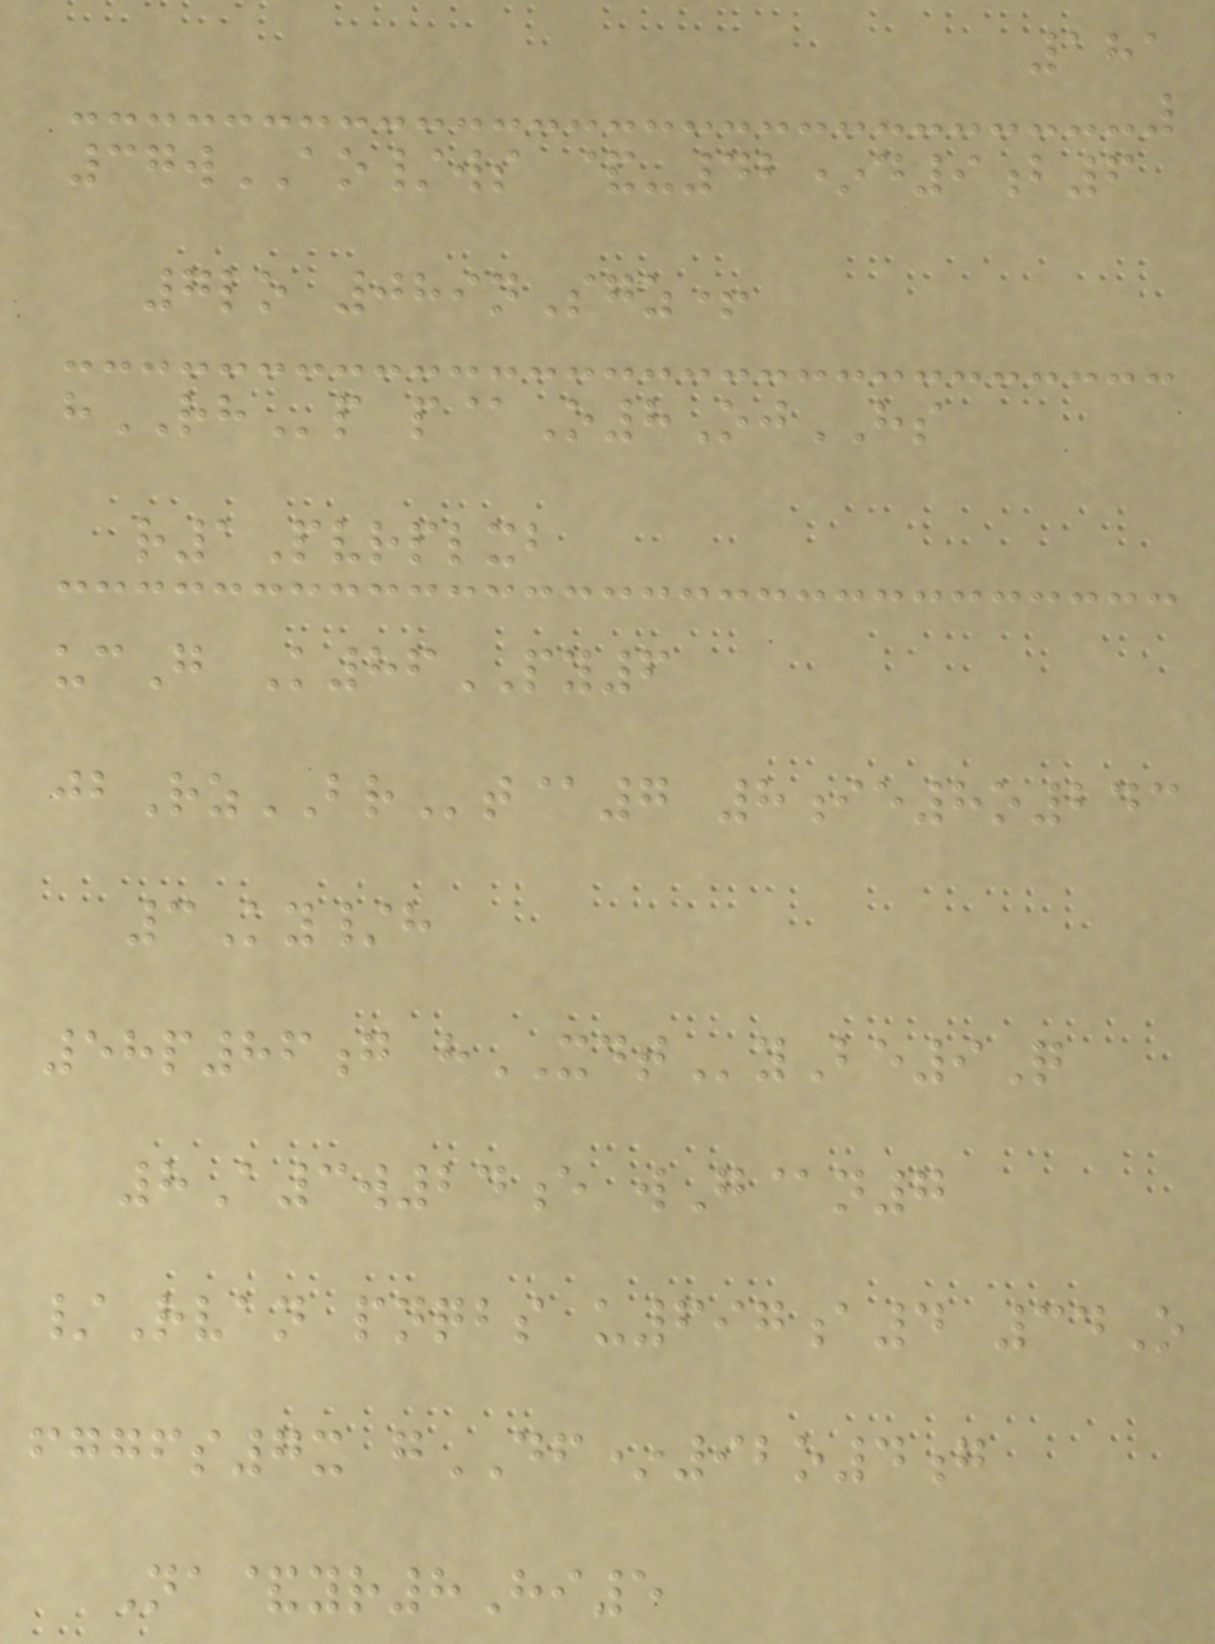181
37wAO/ws &-42*d9b6
7lo 089nSgz+
hRHp p@O8OjHS
r1Pvrplxb
ucG K86PY6
jbRzBRt@7 8ie8o243
3Ky/h
58p86g hXDTyBe9Q
8A3w24e wG@n7
/Rvan pnqbs u697a4 34O
fggfs7x gDF*92o4g
Na&yr8Hi5
